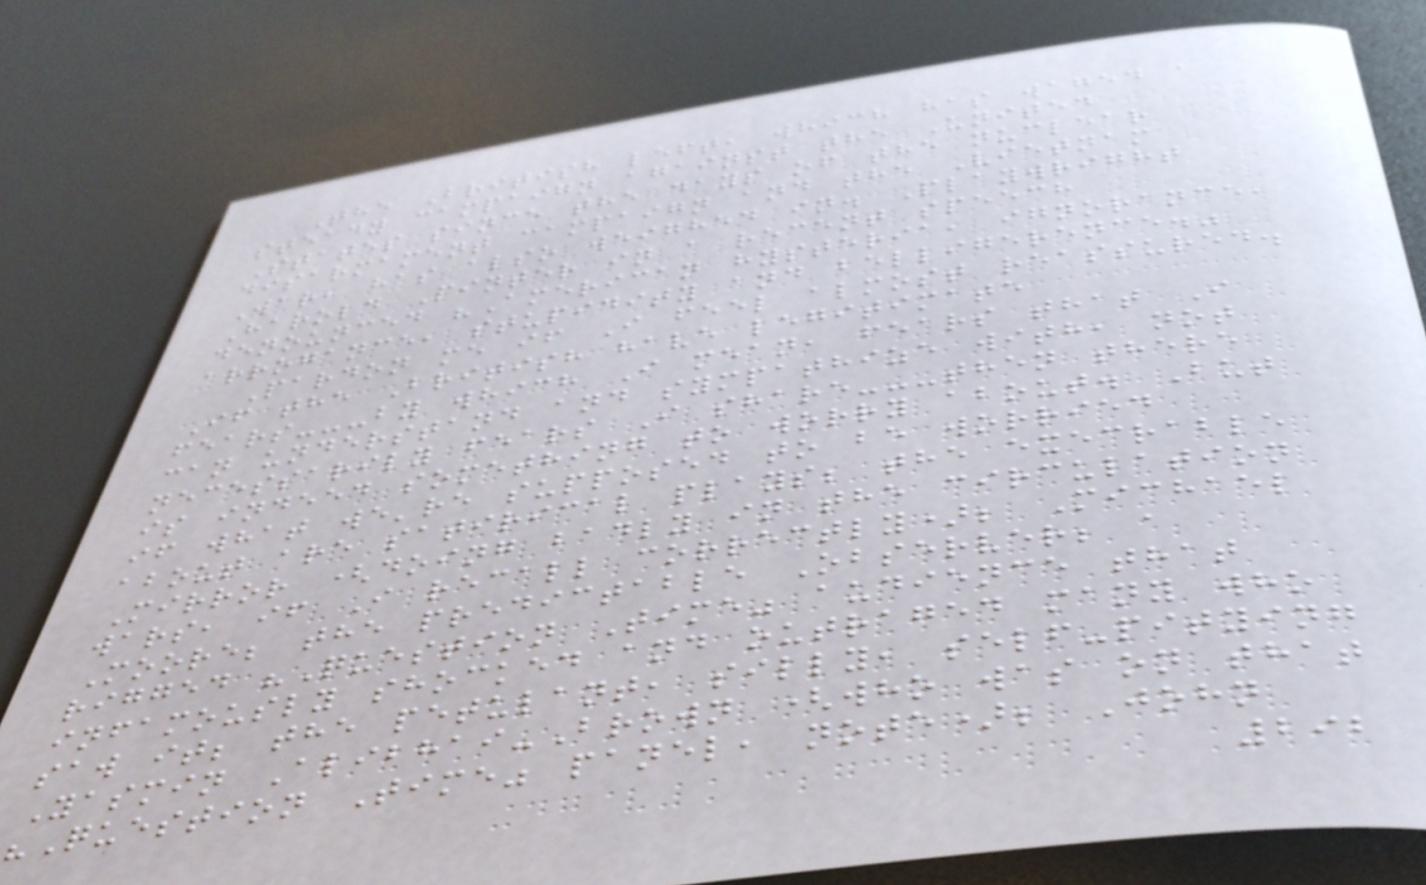The British left, which has waged a
steady campaign against the United
States since the days of the nuclear
disarmament campaign and the Vietnam
War, has also weighed in. Playwright
Harold Pinter in a recent speech
denounced "American hysteria, ignorance,
arrogance, stupidity and belligerence."
Pardon me if I feel almost reassured.
If the British have legitimate
fears---by which I mean, fears that I
can understand and sympathize with, not
necessarily fears I share---then there
is indeed something to worry about. But
if what we're supposed to be worried
about are satirical plays; the execrable
Mirror (doing badly in the circulation
wars, if I recall correctly); Michael
Moore; the predictable Observer; a
rigged "Question Time" audience that
infamously shocked and outraged many who
saw it; the petulant, silly, self-pitying
Yasmin Alibhai-Brown (who was on that
"Question Time" panel, note); John
292
